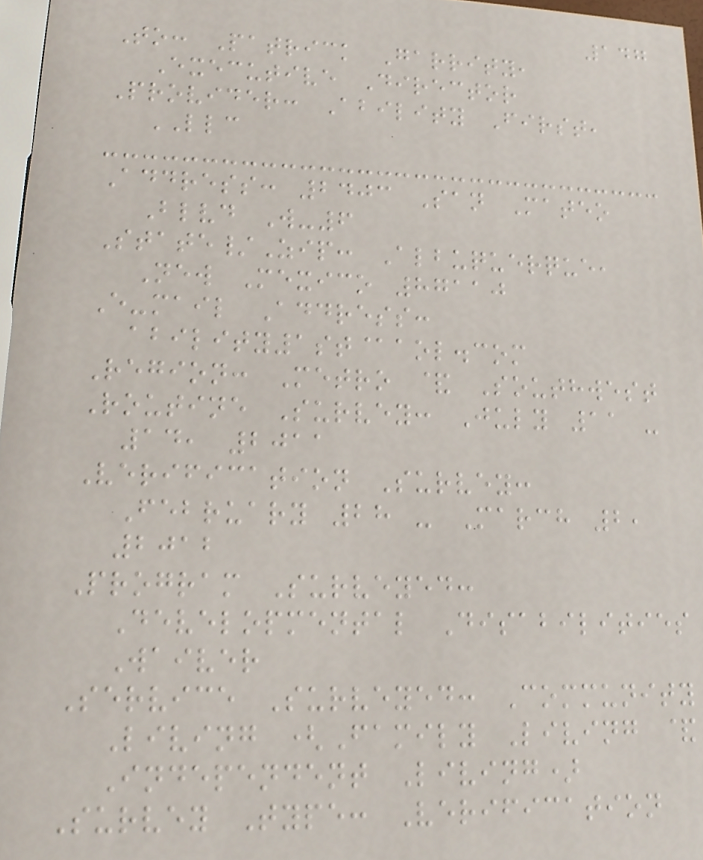147
To: Patrick Garrity,
Executive Director
Provider: Ability First,
LLC
Address: 2403 San Mateo
Blvd W-6
State/Zip: Albuquerque,
New Mexico 87110
E-mail Address:
ability1st@aol.com
Region: Metro & Southwest
Routine Survey: July 11 -
14, 2011
Verification Survey:
February 28 - March 2,
2012
Program Surveyed:
Developmental Disabilities
Waiver
Service Surveyed: Community
Living (Family Living &
Independent Living)
Survey Type: Verification
